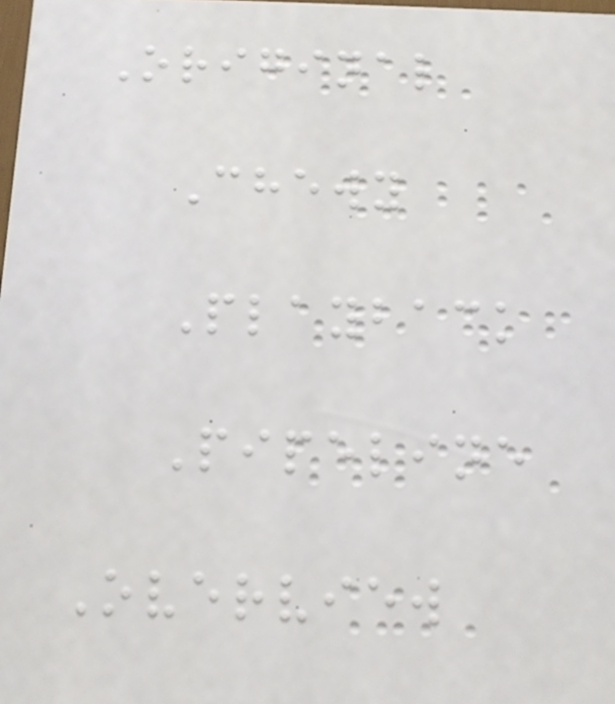Original
Chewy
Playback
Pipeline
Overview
